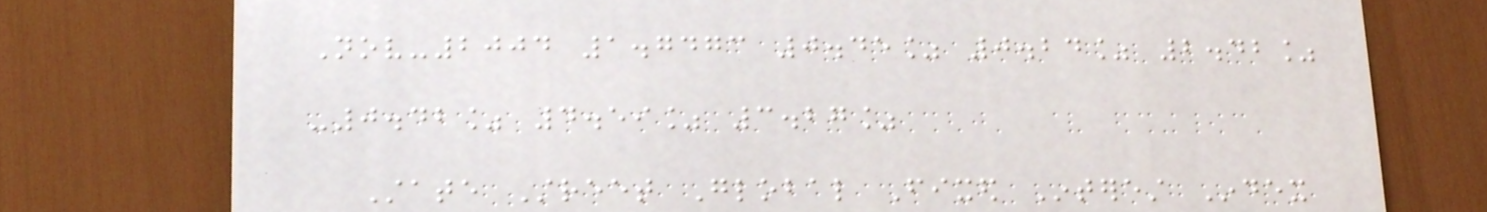Nov-2004 1.7473 0.45% 0.24% 2.42%
-0.42% 4.59% 3.27%
State Street Global Fixed Interest Index
